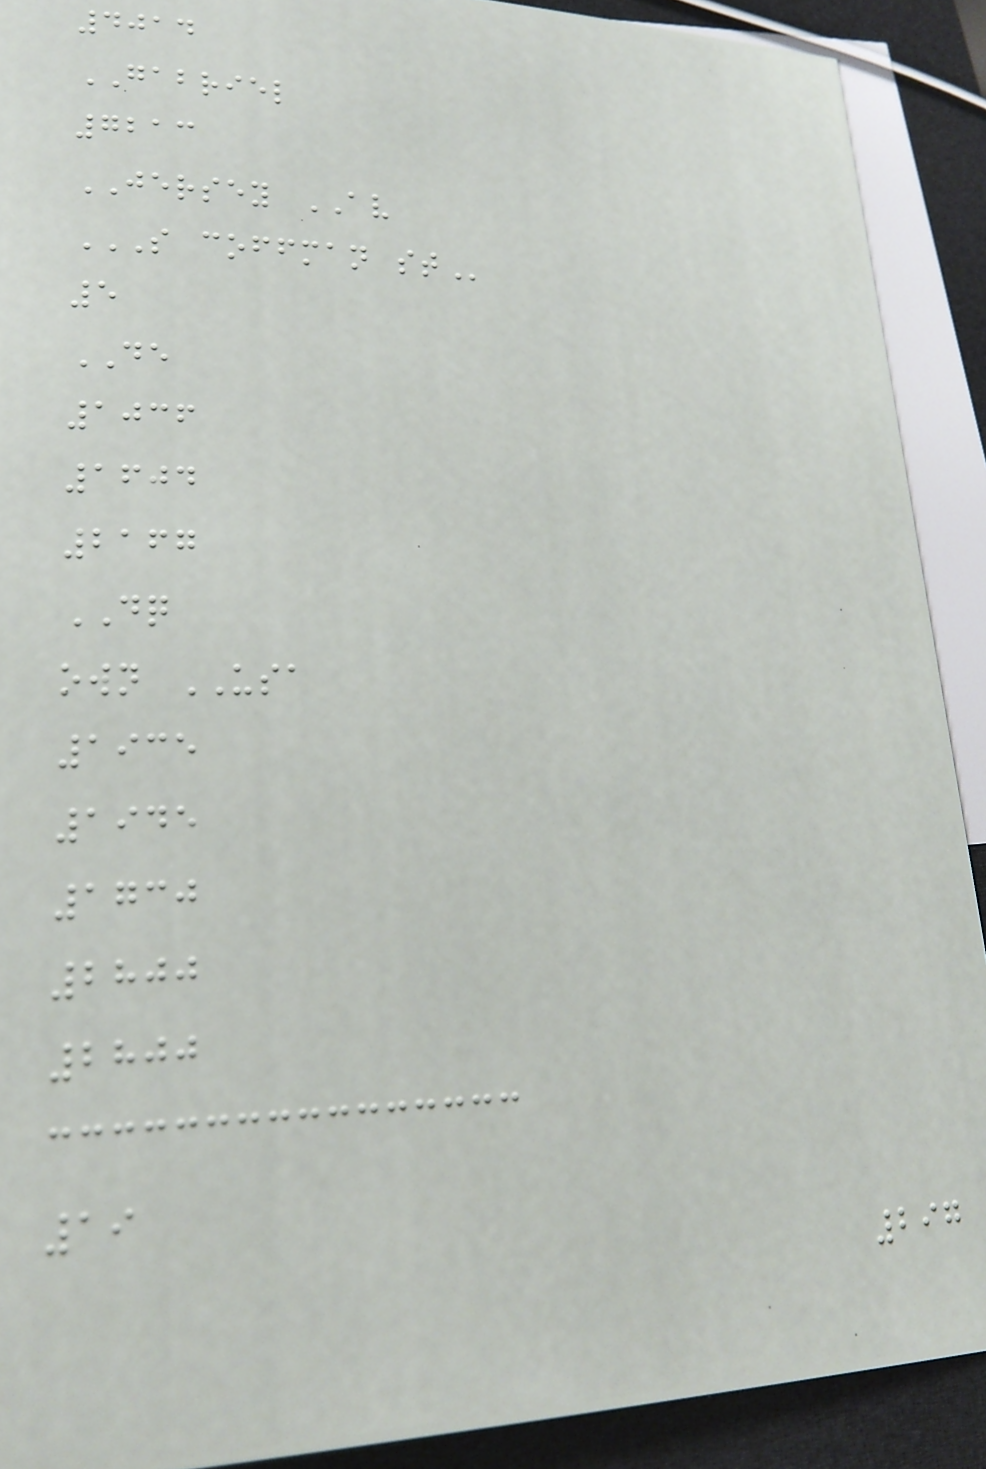4014
GABRIEL
7213
JERSEY AV
S COFFMAN ST
5
DE
1036
1604
2167
DQ
own USA
1935
1945
1730
2800
2800
19
297
